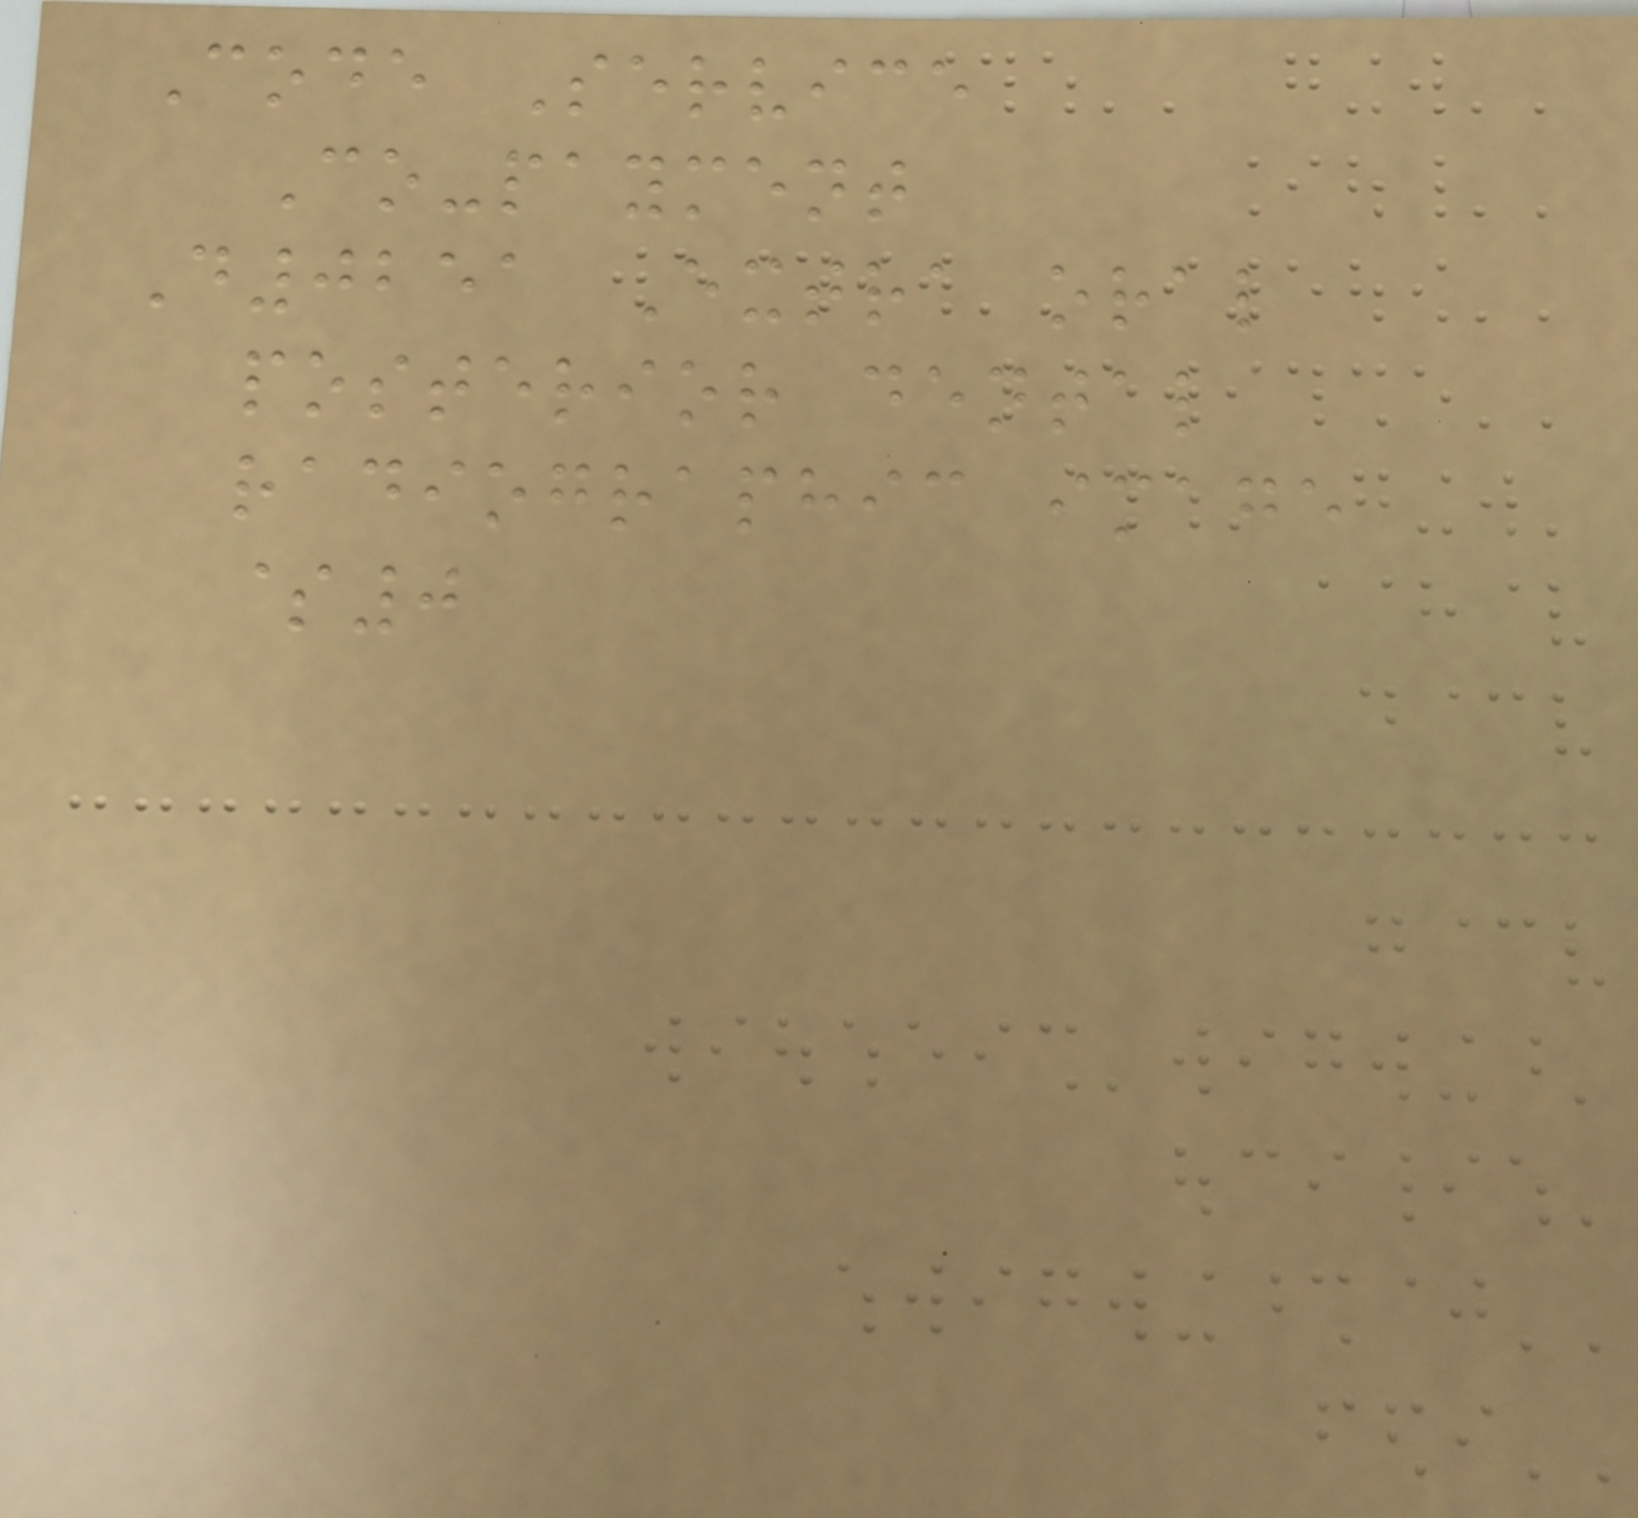Code Service
Co-payment
D0251 Extra oral
posterior dental
radiographic image
$0
